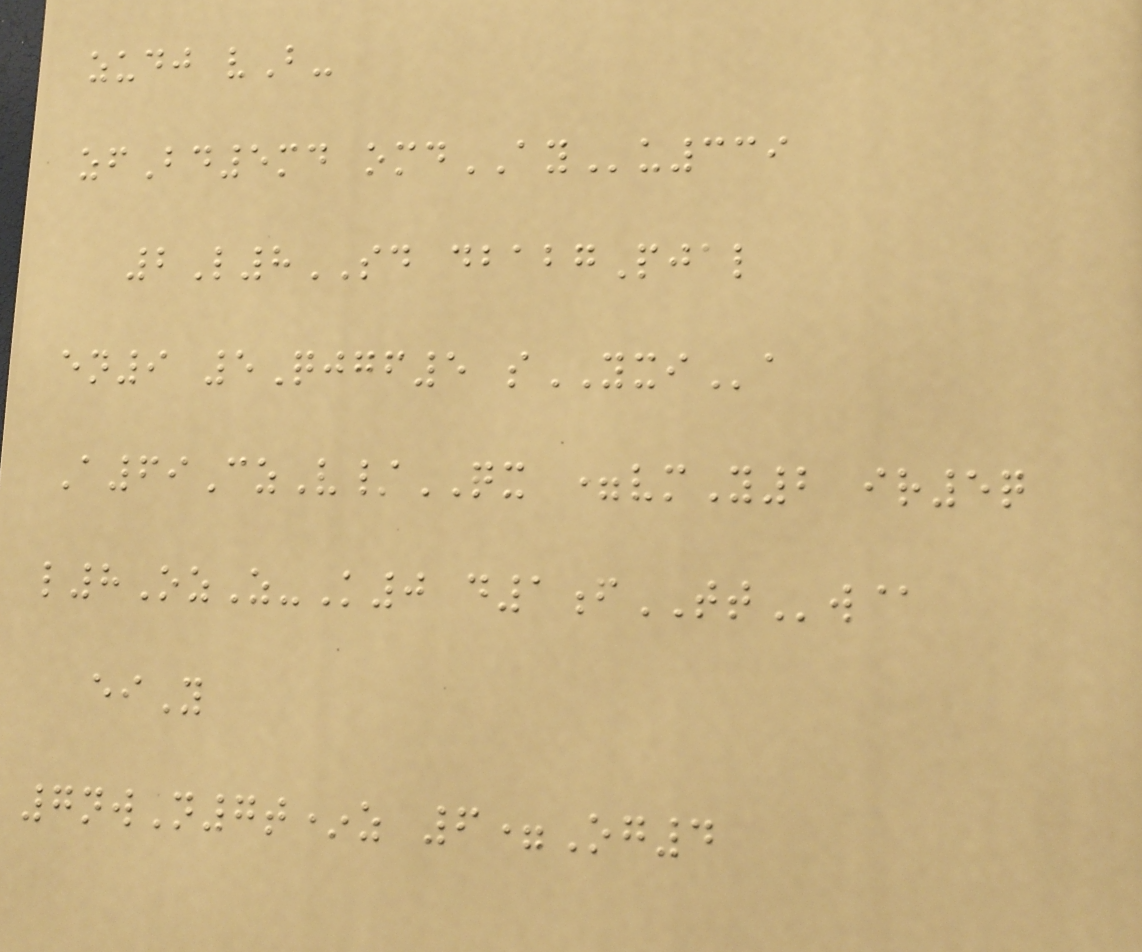zudj vB-
zfBd5md omdAYu339
2L8SD dbabgPjal
en9 5Qjgf5 sYXIa
A69CzV/QX =vmY2 ir5q
l8OzZ-K0 d1fTTw@
eiY
7nwN7t*z 6=Og4
